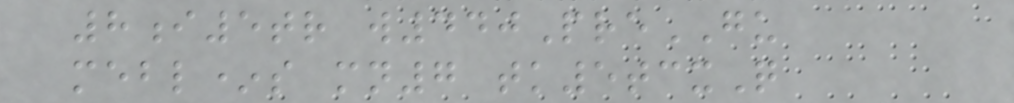8i5tr w440PreGU
mebl*s mn7 tk5tcxQ
